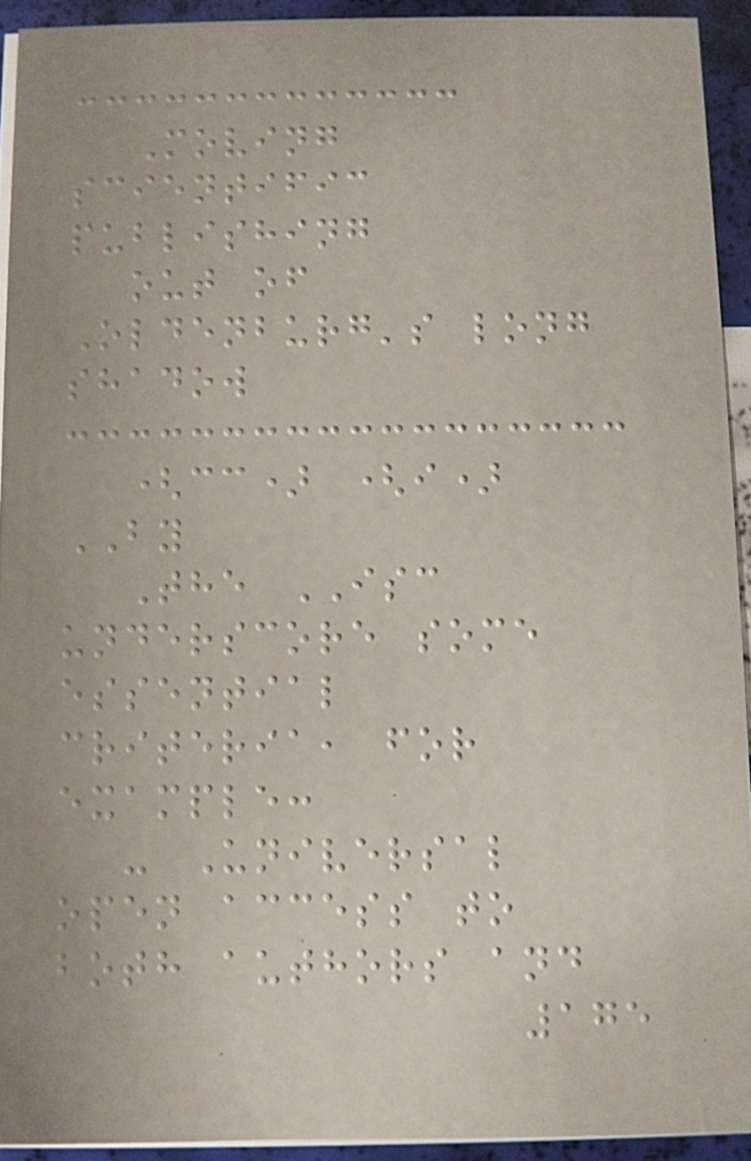Moving
scientific
publishing
out of
Oldenburg's long
shadow
(cc) (i)
BY
The ISC
underscore some
essential
criteria, for
example:
- Universal
open access to
both authors and
175
